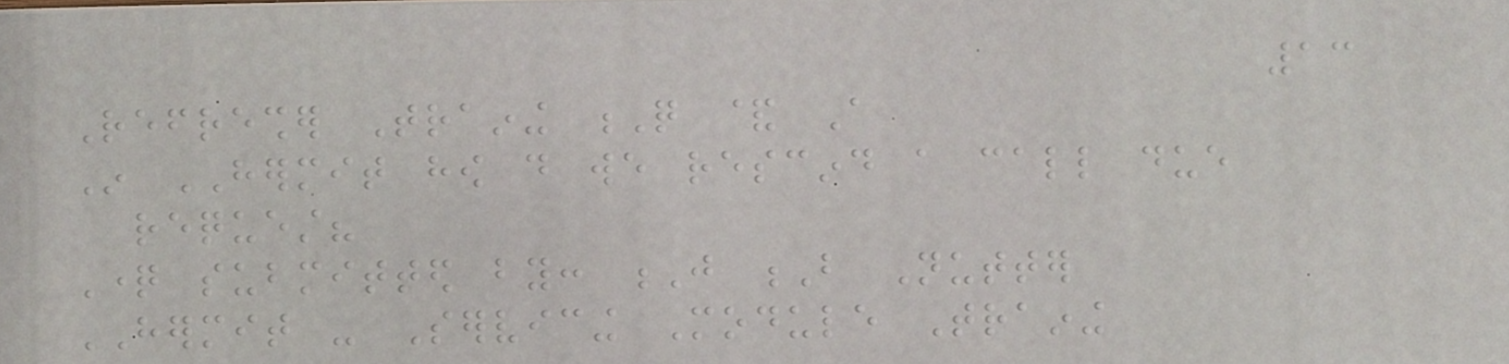13
Refresher Training Q & A
In HERMIT how do we rescind a call due
request?
Question submitted by: J B Nutter
HERMIT - Servicing Module Training
